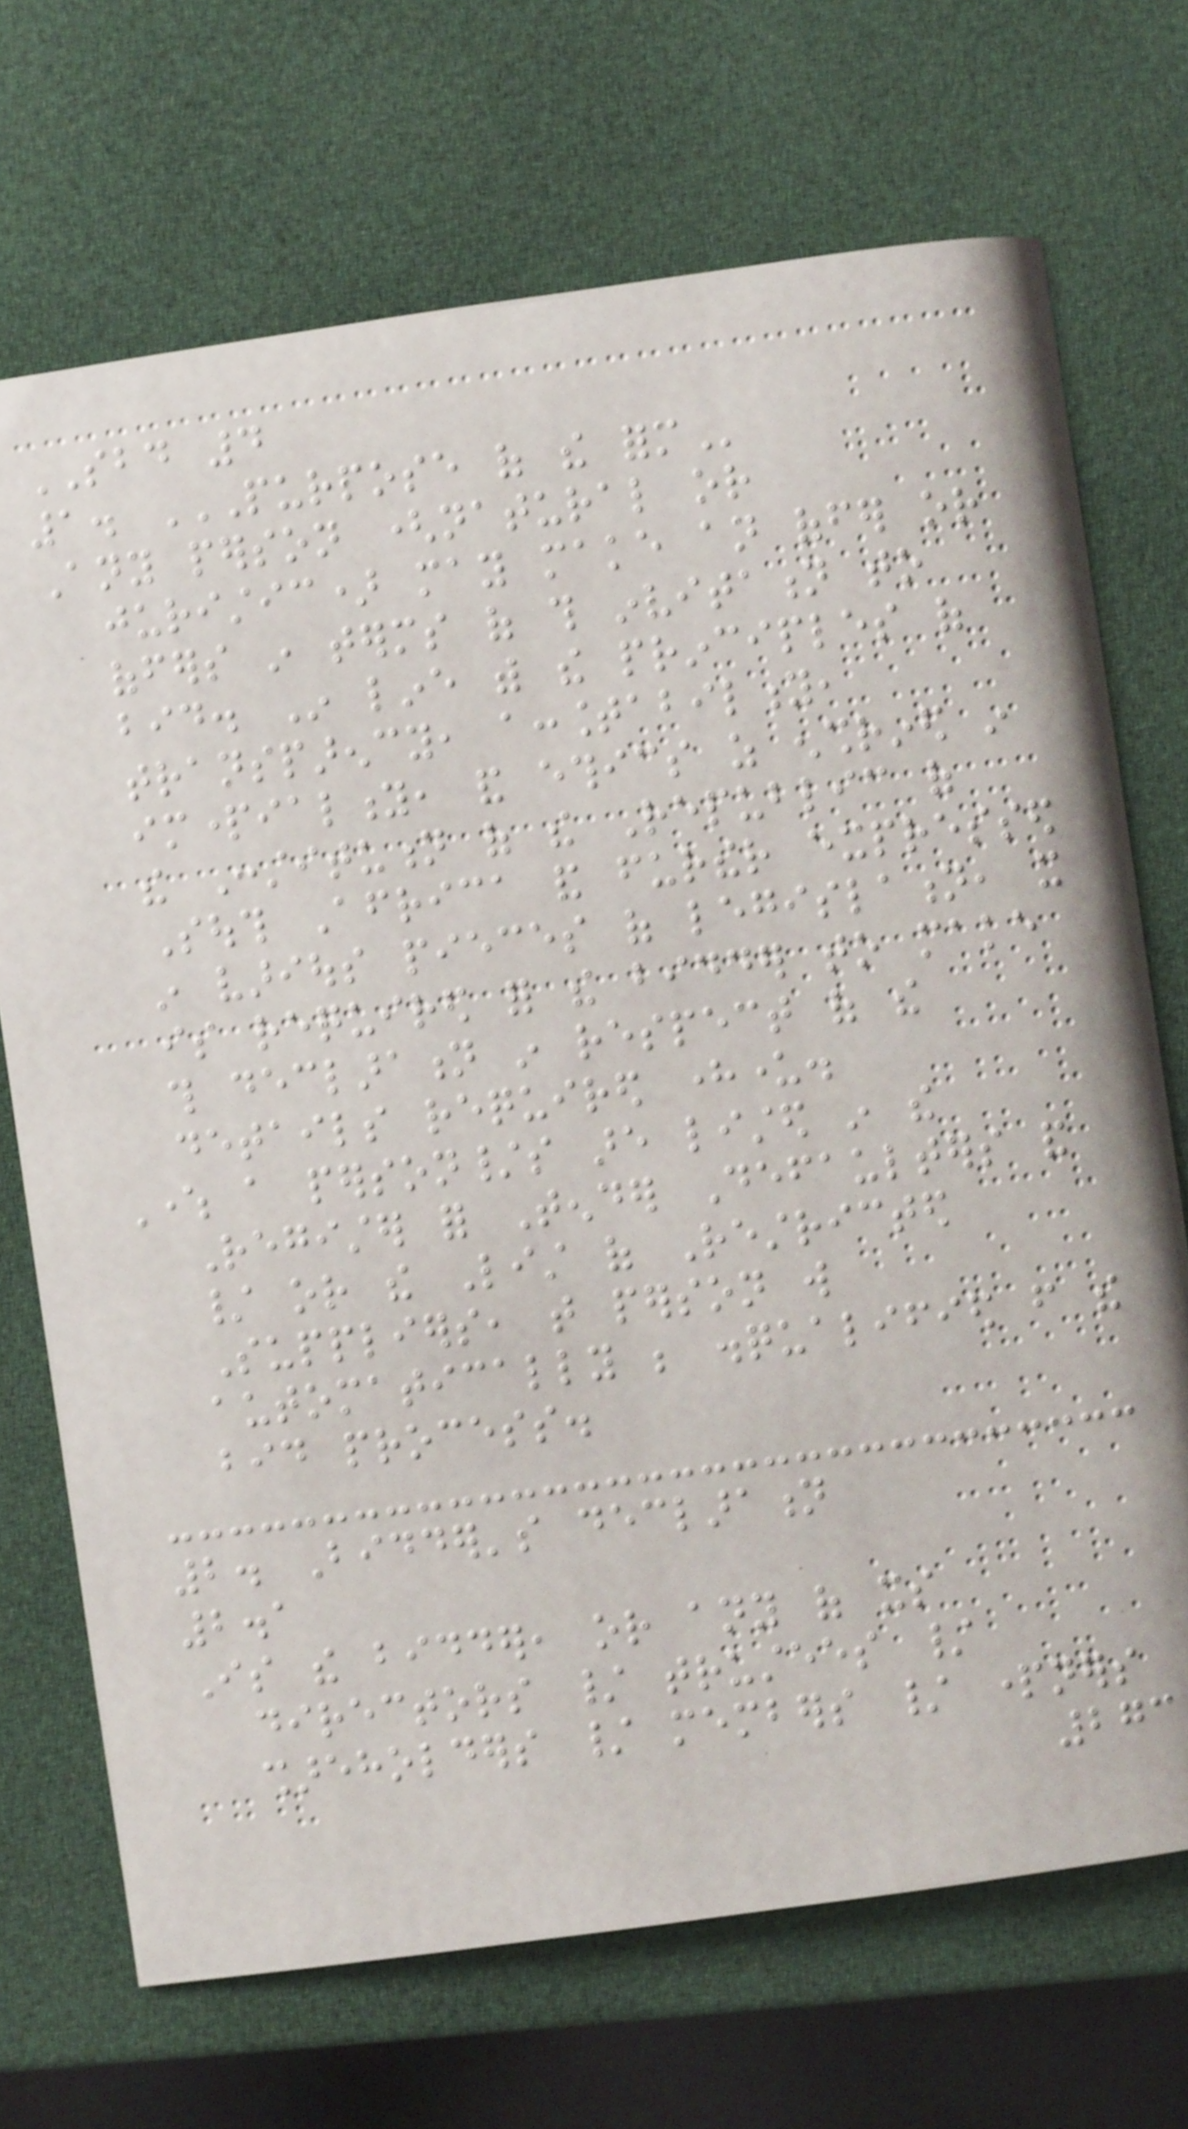SBD 4
1. PURPOSE OF THE FORM
Any person (natural or
juristic) may make an offer or
offers in terms of this invitation to
bid. In line with the principles of
transparency, accountability,
impartiality, and ethics as enshrined in
the Constitution of the Republic of
South Africa and further expressed
in various pieces of legislation, it
is required for the bidder to make
this declaration in respect of the
details required hereunder.
Where a person/s are listed in the
Register for Tender Defaulters and
/ or the List of Restricted
Suppliers, that person will
automatically be disqualified from the
bid process.
2. Bidder's declaration
2.1
Is the bidder, or any of its
directors / trustees /
shareholders / members / partners
273
